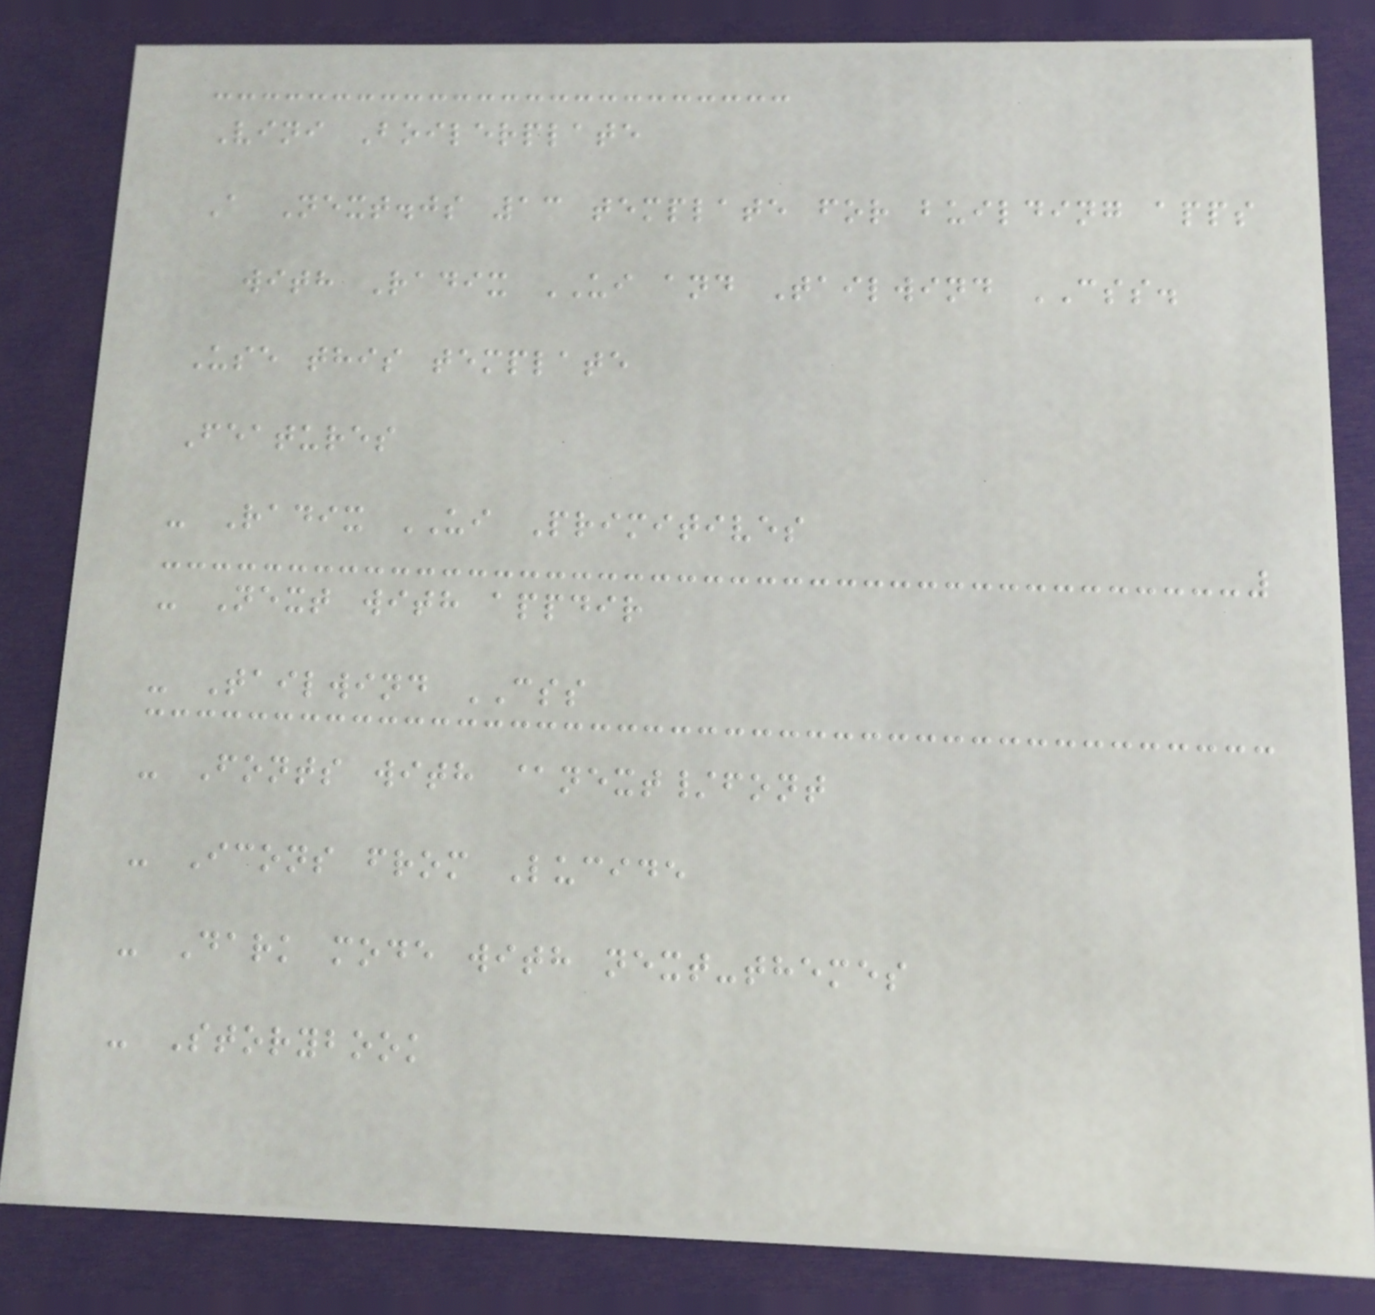Vini Boilerplate
A Next.js 13 template for building apps
with Radix UI and Tailwind CSS.
Use this template
Features
- Radix UI Primitives
- Next with appdir
- Tailwind CSS
- Fonts with @next/font
- Icons from Lucide
- Dark mode with next-themes
- Storybook
